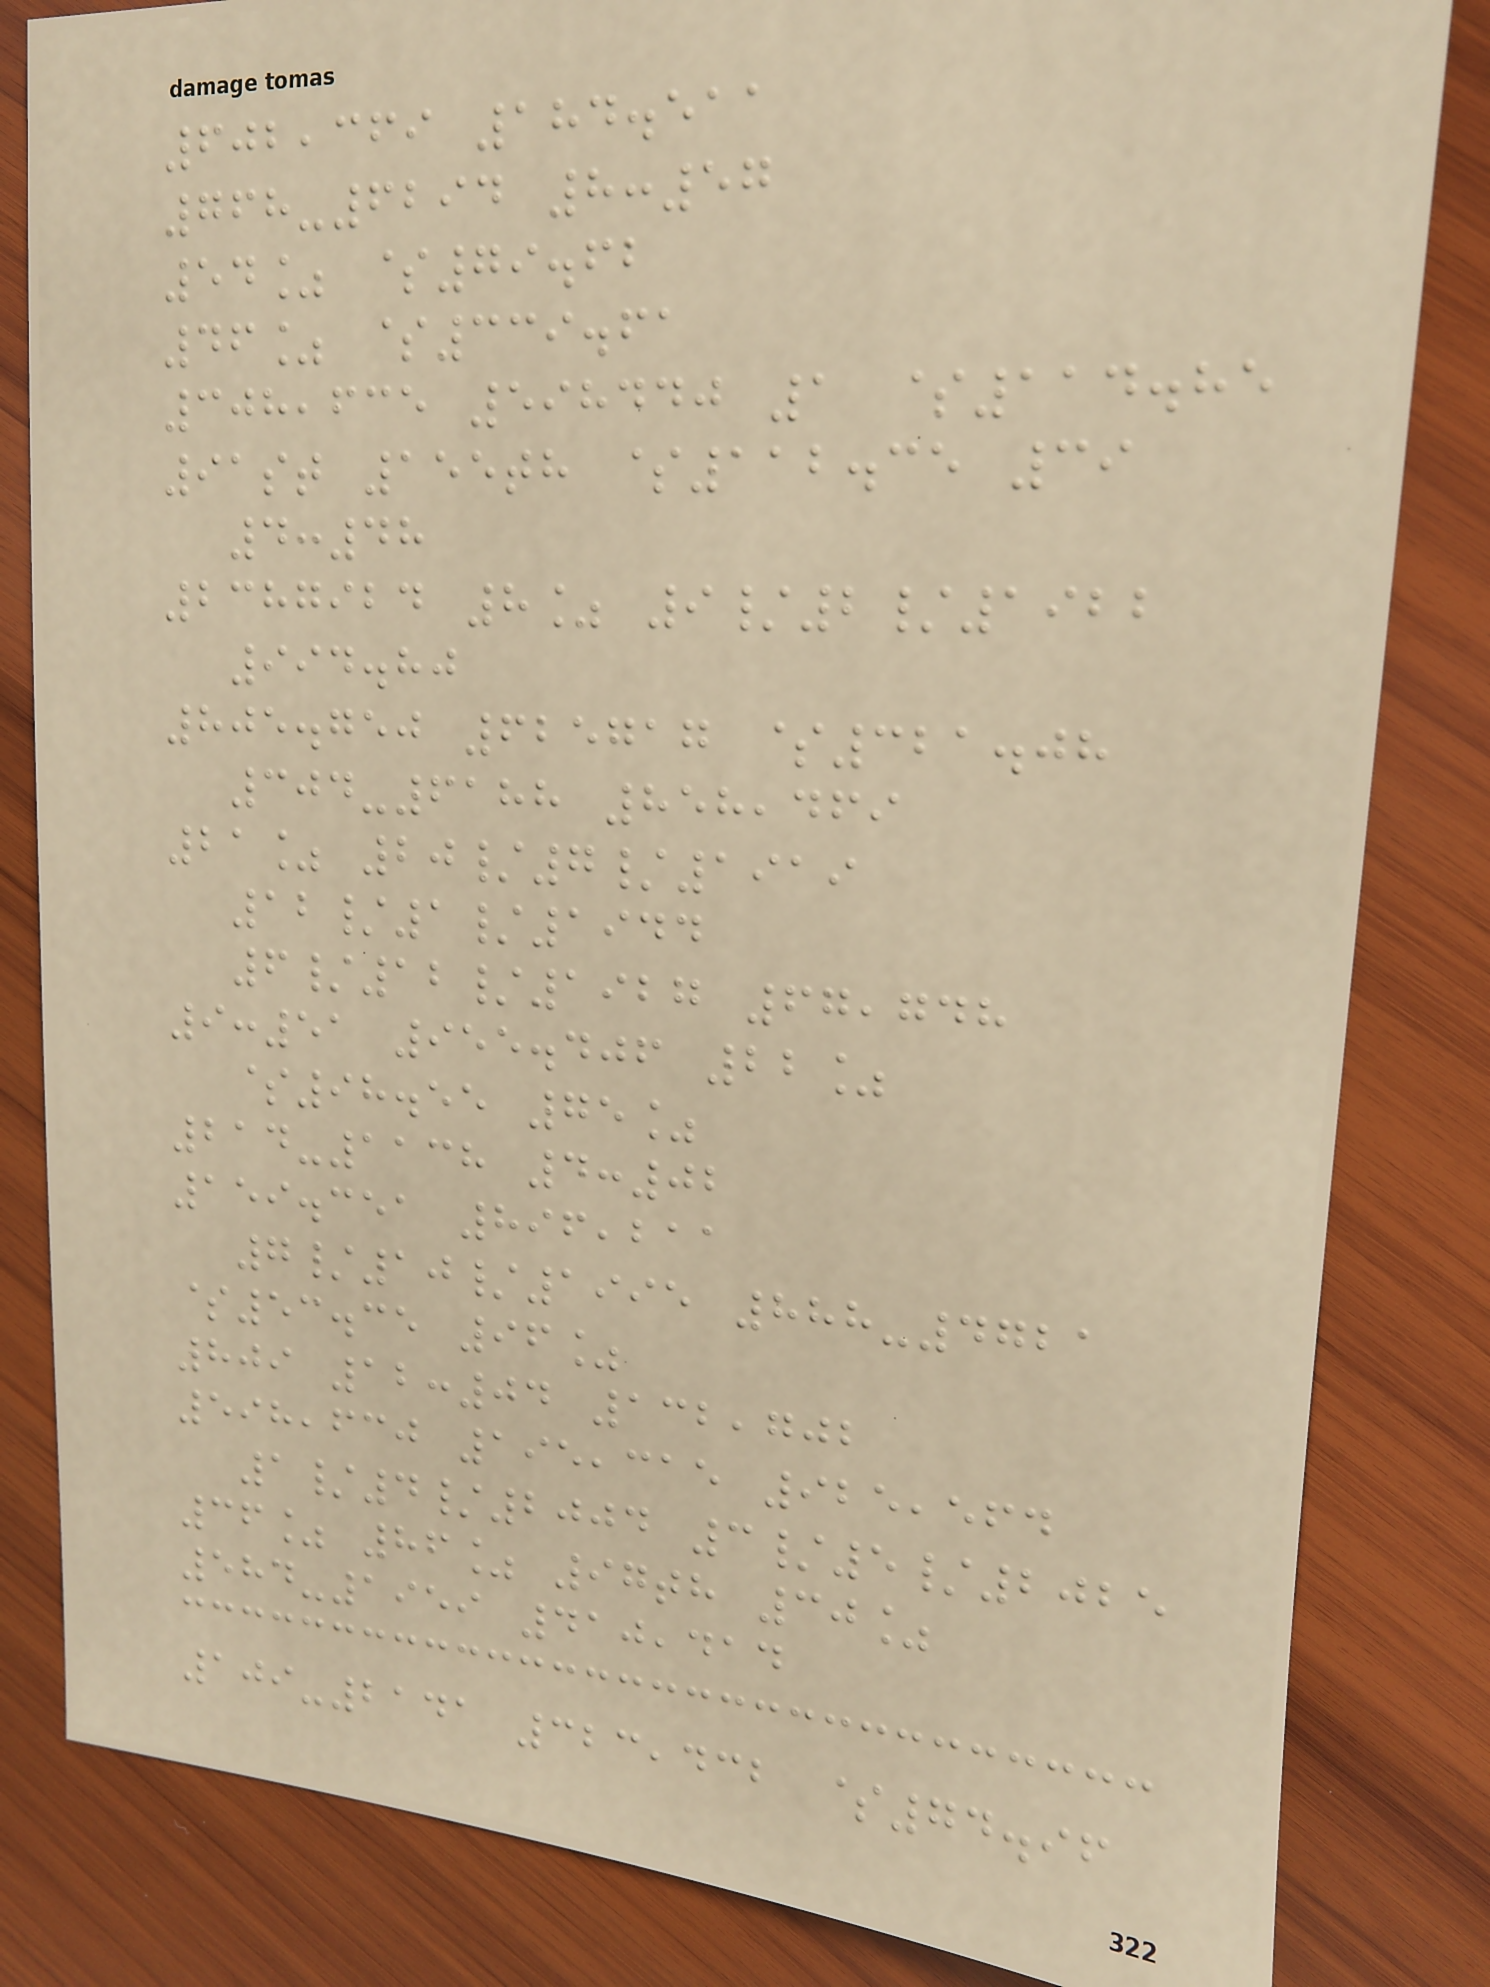602,369 184.511
768-6294 8:57
54% $79.62
46% $339.61
308,635 598440 1 $114.85
91st 155th $112.35 39
4:48
2387924 8% 9/2/1922
994.80
805.750 625717 $321.08
304-6188 858,469
21% 20/7/1919
12/1/1944
6/12/1927 67,748
9:51 955.406 22%
$98.55 75%
214-1138 4:02
159.351 896,211
7/10/1995 888-4721
$53.35 96%
809 12:04 132,702
598,630 195,315 925,564
1/4/2004 3/5/2025
36% 86% 97th 30%
584-1959 410,414
109-2141 323,432 $74.96
